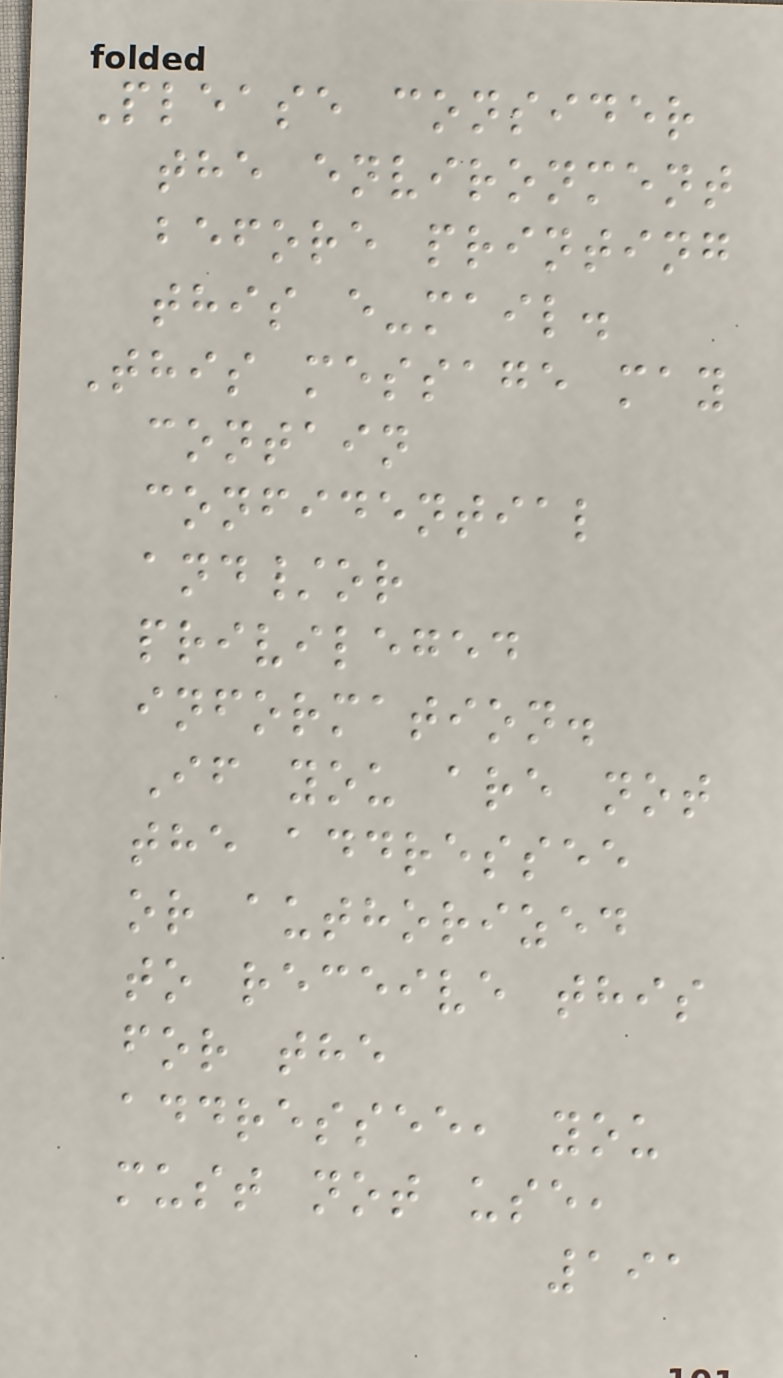Please consider
the environment
before printing
this e-mail.
This message may
contain
confidential
and/or
privileged
information.
If you are not
the addressee
or authorized
to receive this
for the
addressee, you
must not use,
191
